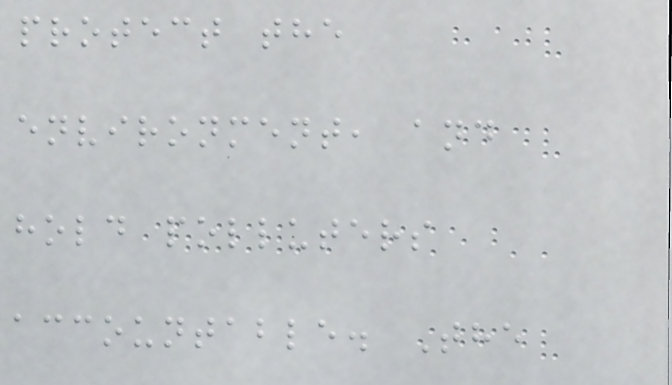protect the
environment, and
hold polluters
accountable. The
